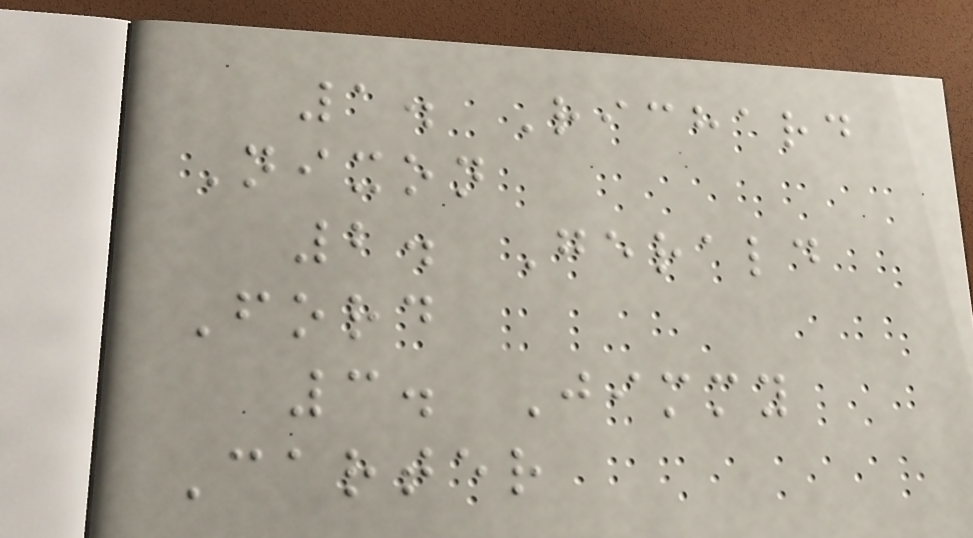1. Richard
Nixon
2. Gerald
Ford
3. Jimmy
Carter
